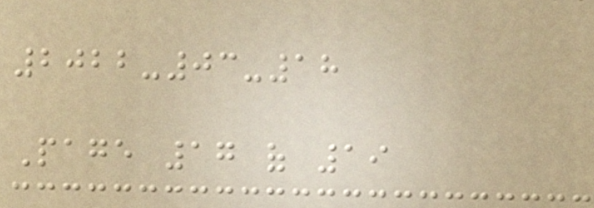2022-03-18
Page 17 of 19
